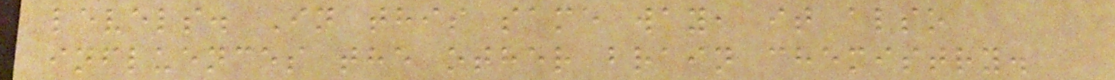levels. In this same way, it also
influences the other brain chemistry.
